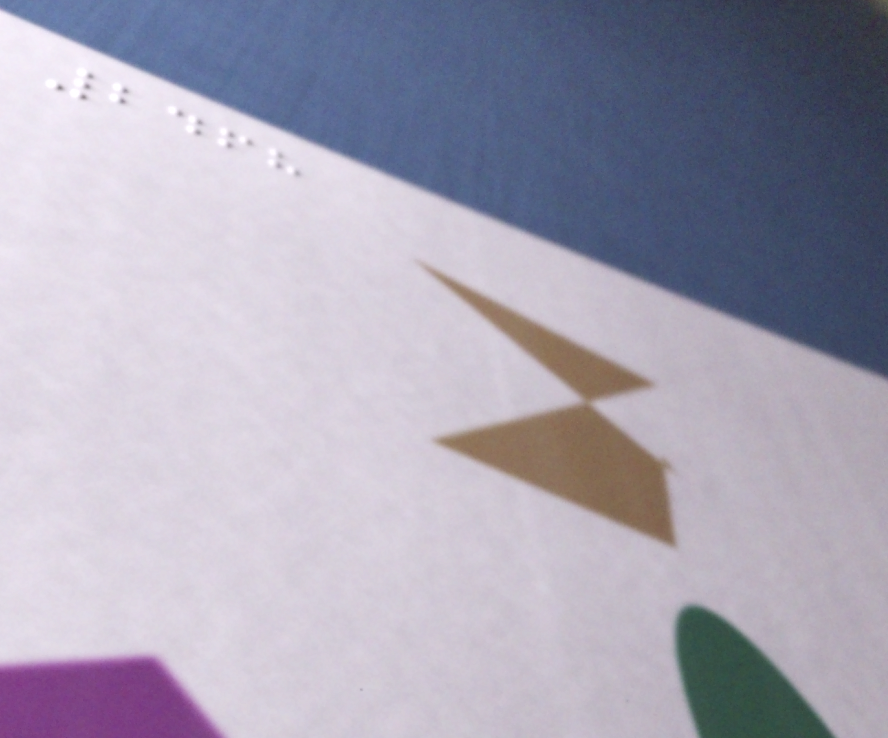2468
